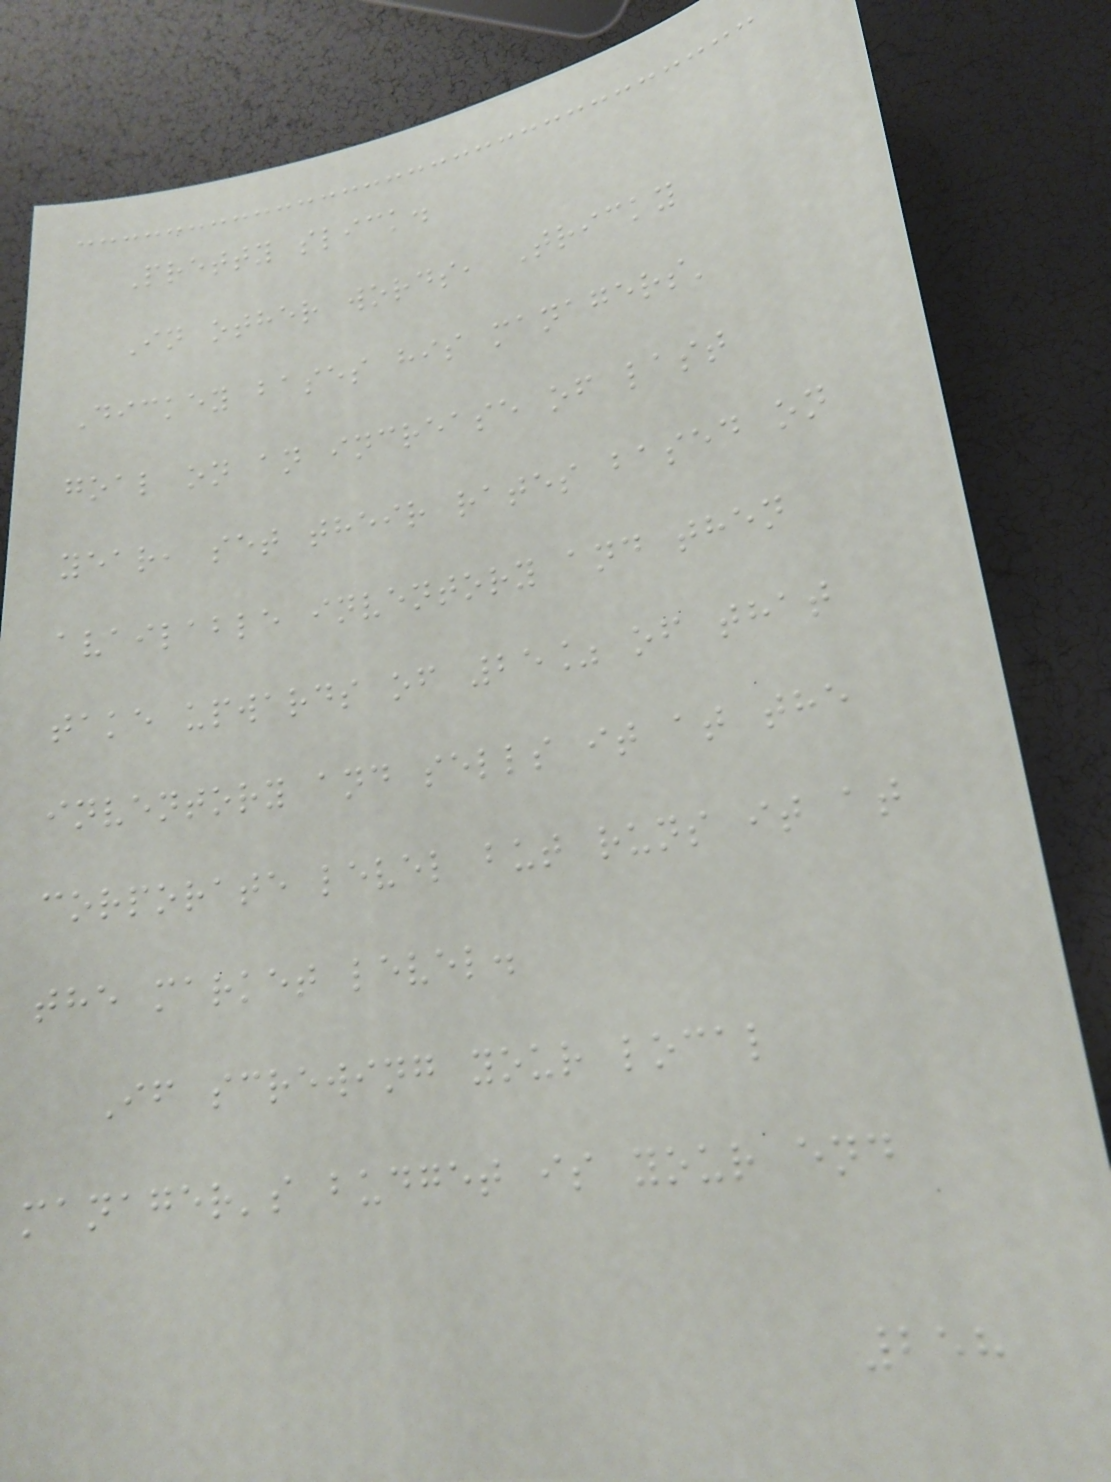Pretty slick.
In other words, Tricky
Dickey bases his managers'
goal on an increase of last
year, set their rates based on
available inventory and then
take upwards of 25% of that
inventory and sells it at the
corporate level but runs it at
the market level.
If screwing your local
manager's budget is your end
258
